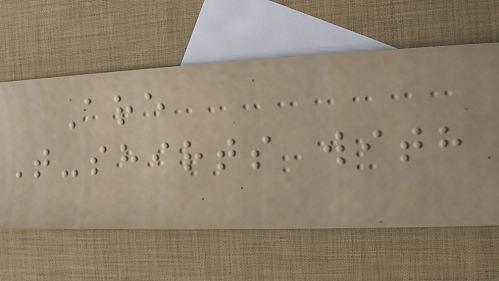Are
T-shirts with
